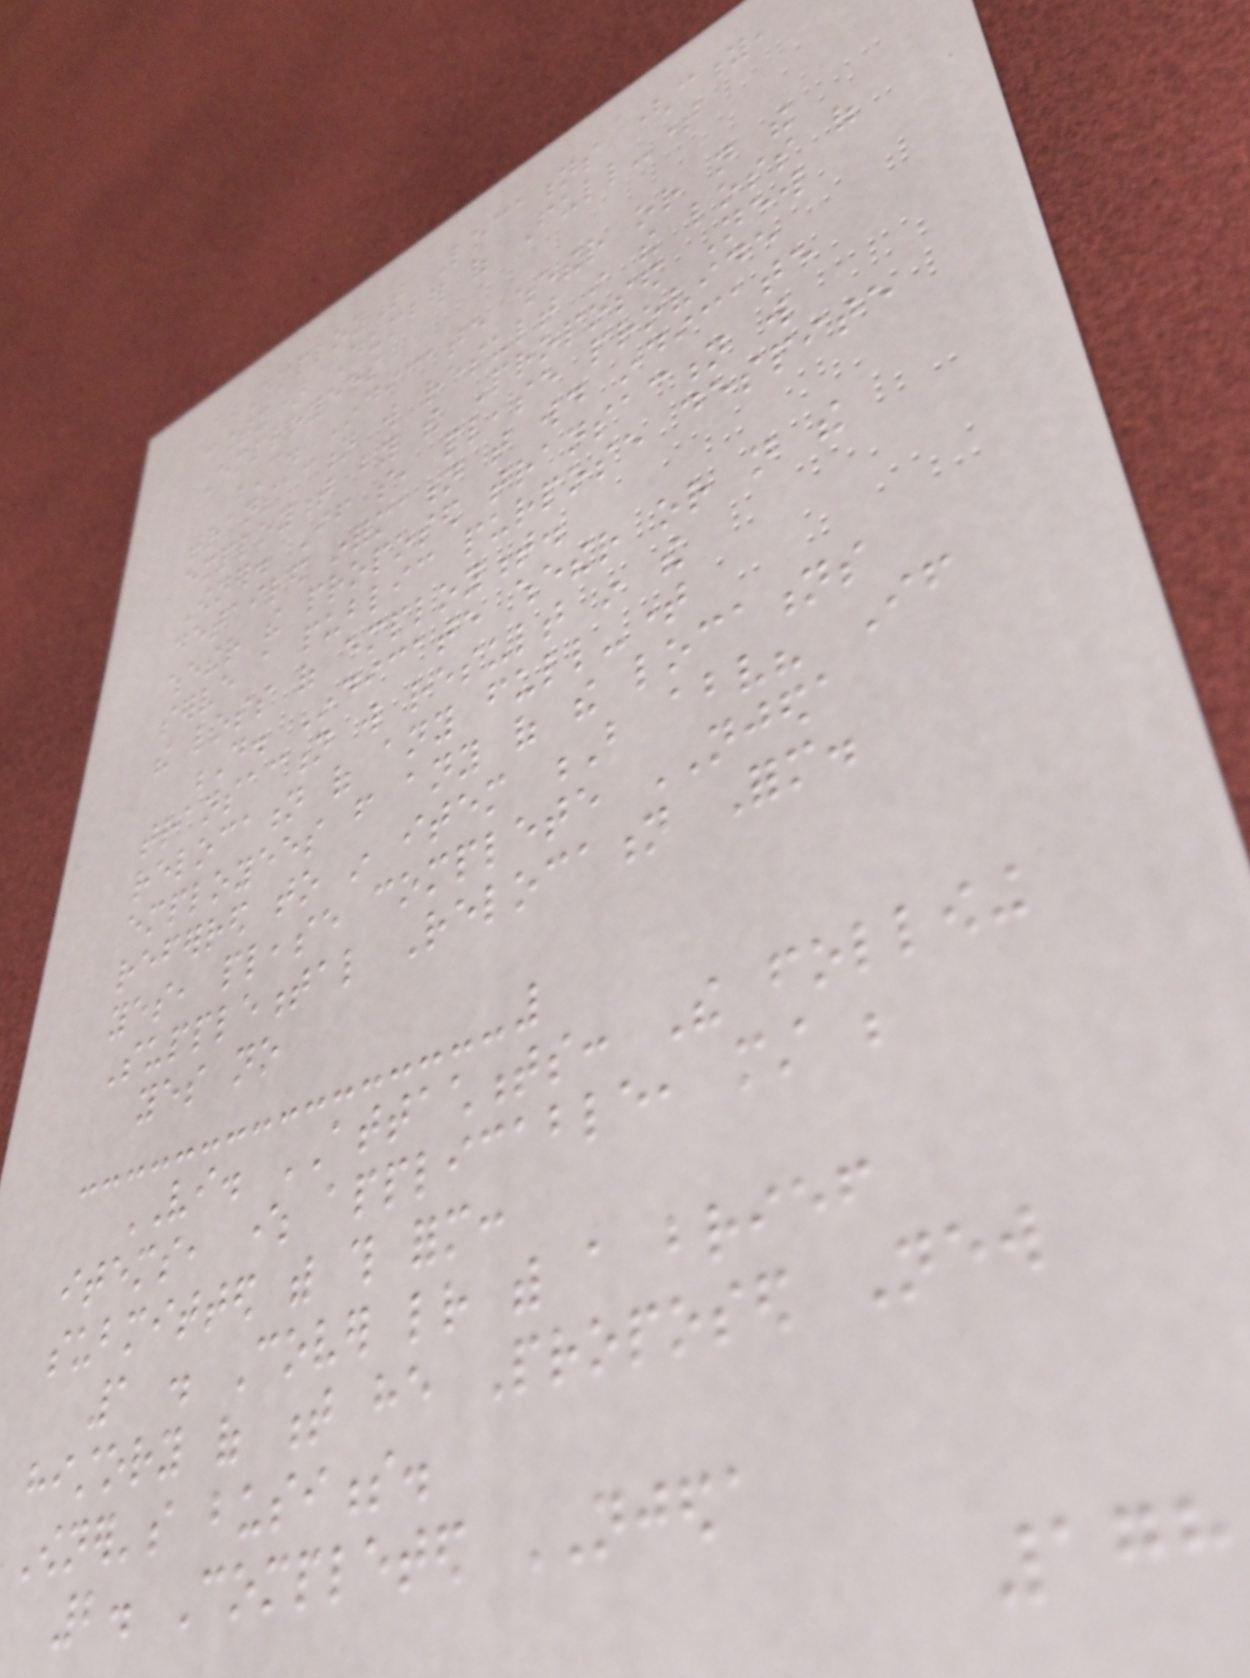Employment Locations (city,
county) Number of Full-time
Employees
C. Indicate whether or not the
transaction will result in the loss of
employment by the Proposed New
Owner. If so, please provide
detailed information that would indicate
whether the proposed transaction will
serve a public purpose despite
the loss of employment.
D. Indicate whether or not the
transaction will result in the
relocation of any full-time
employees from any of the locations
referred to in item B above? If
yes, please complete NJEDA
Supplemental Relocation Form.
yes no
VI. ATTACHMENTS: The following
items, where applicable, must be
submitted with this form:
1 . Cover letter with a brief
history of t he Proposed New
Owner's business.
2. Completed NJEDA
178
